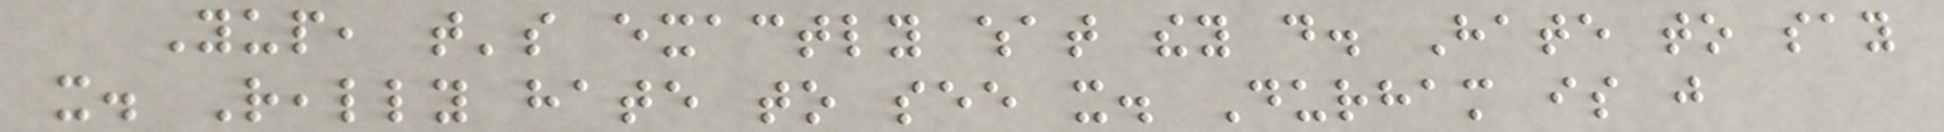Yup, that's exactly what they do. Hate to say
it. Really hate to see it. Durham is just
